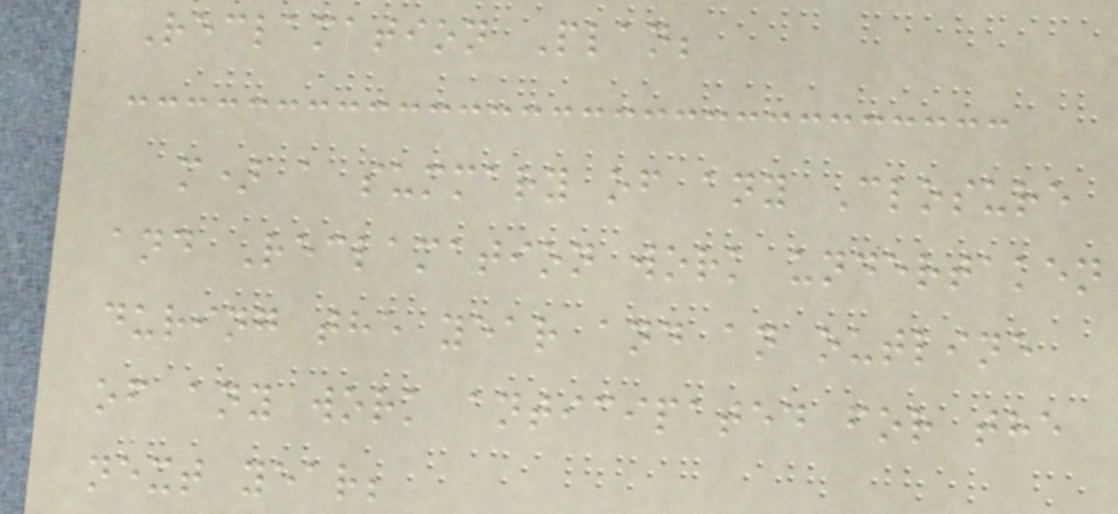Reclamation Plan;
m) a summary of any Closure
and Reclamation work undertaken
during the year and an outline
of any work anticipated for the
next year;
